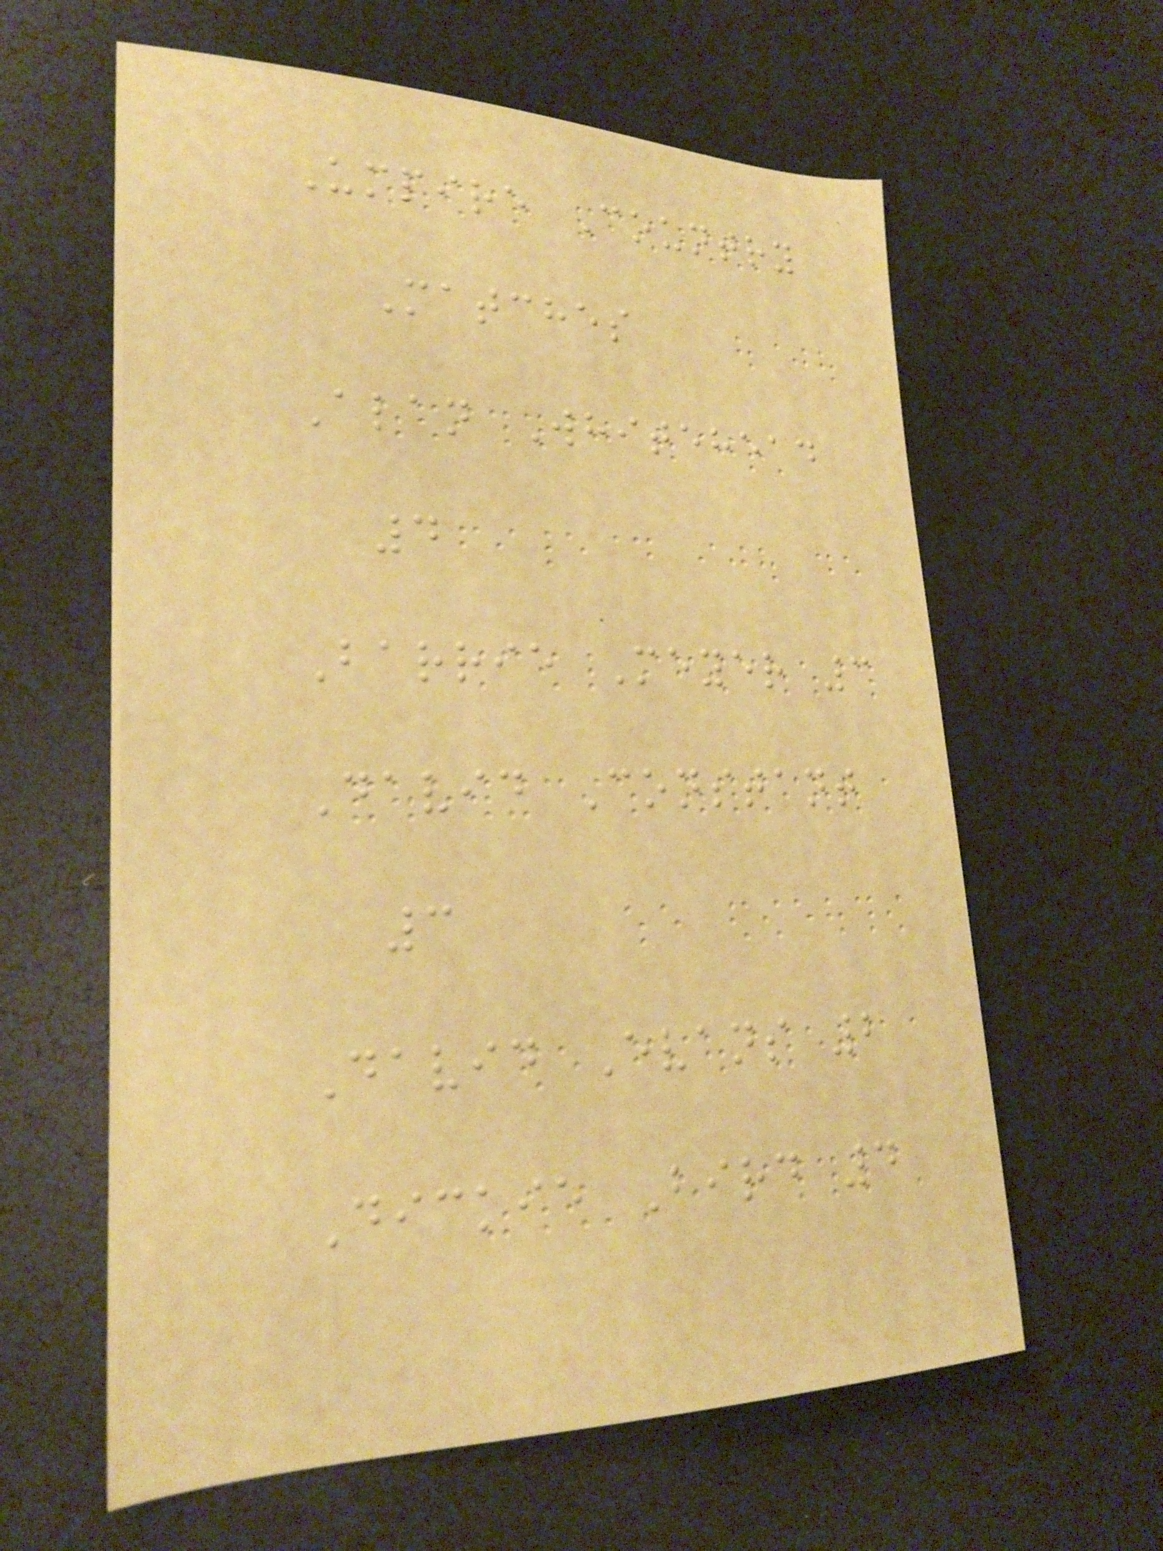Umpire Country
Matches
Alan Whitehead
4
Barrie Meyer 3
David Constant
3
David Evans 2
Dickie Bird 4
